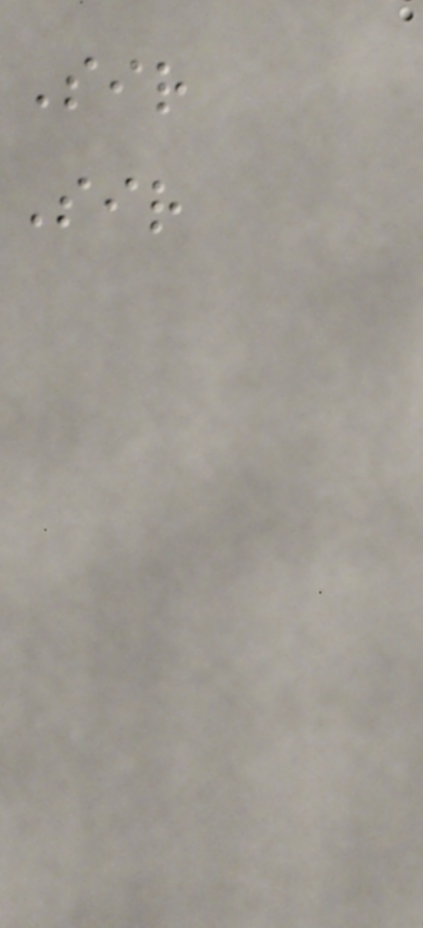Sir
Sir
